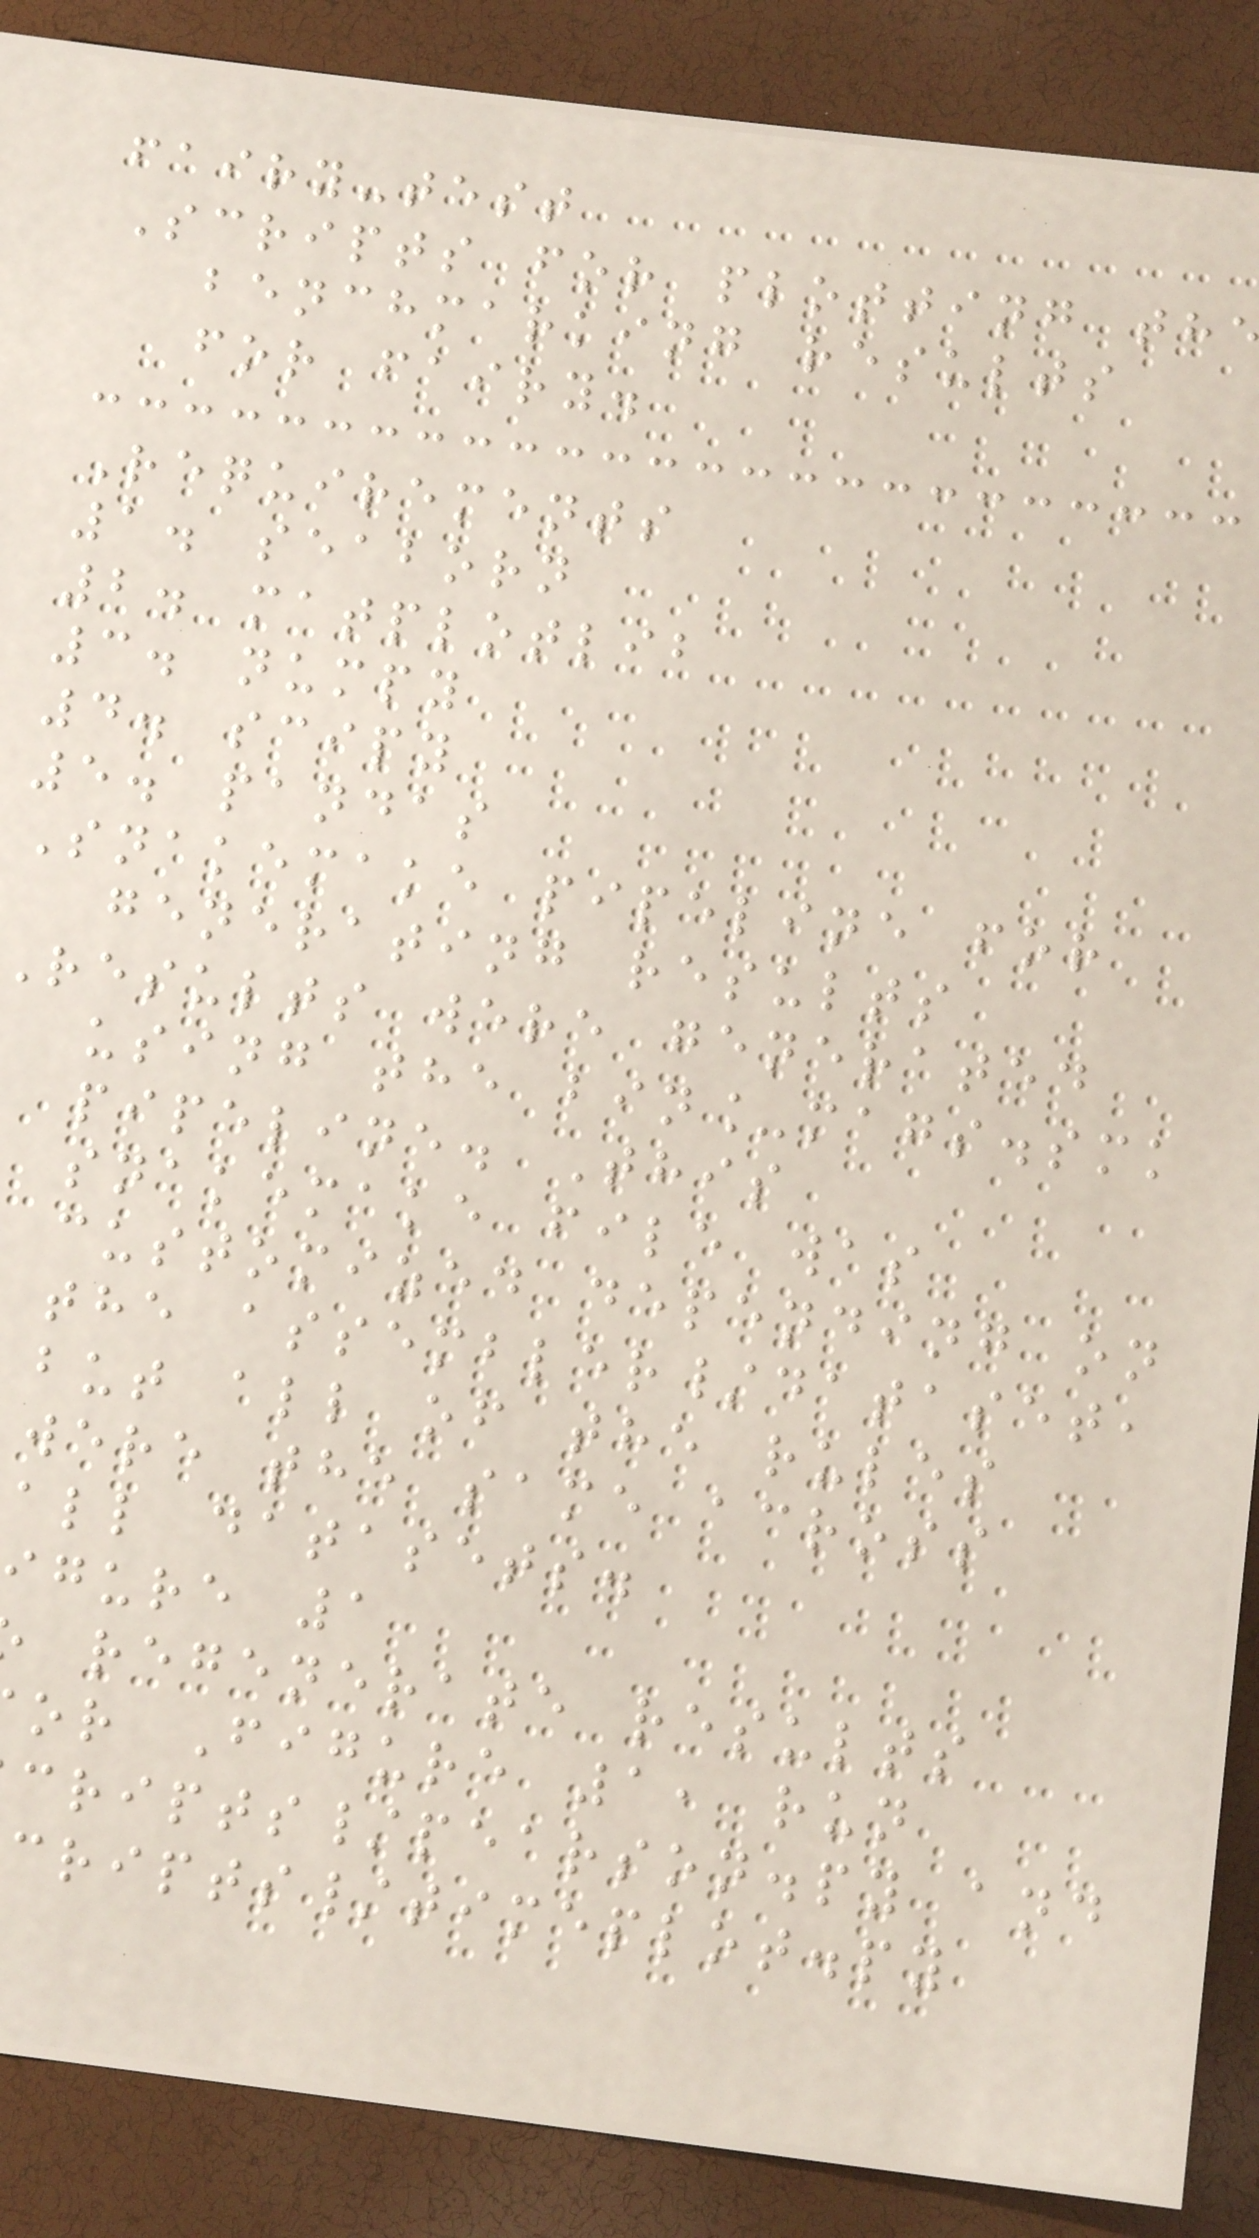fairy-test
Scripts for plotting th
benchmarking results
for fairy.
Requirements
1. seaborn
2. matplotlib
3. numpy
4. scipy
5. pandas
Snakemake pipeline for
generating results
results were generated
using the bin_mags.smk
pipeline. This
snakemake file was
customized depending on
the assembler/dataset,
but all of the rules
were the same across
all datasets.
igure 1
regenerate results
or Figure 1, run
cripts/pearson.py and
cripts/timeplot.py
